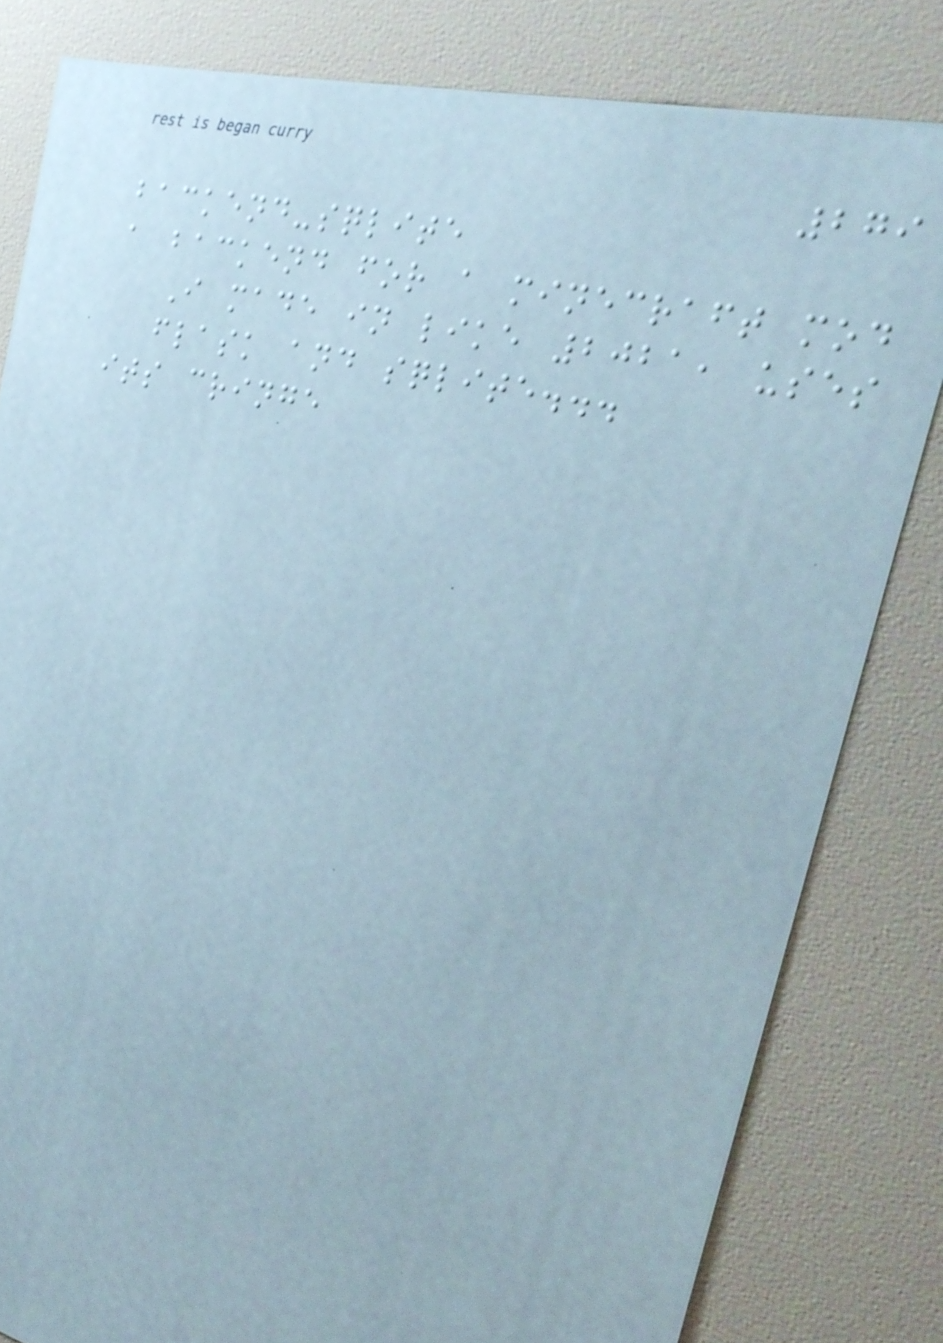279
backend-sqlite
a backend for a minecraft mod
I made in like 2021, uses
flask and sqlite...
its cringe
